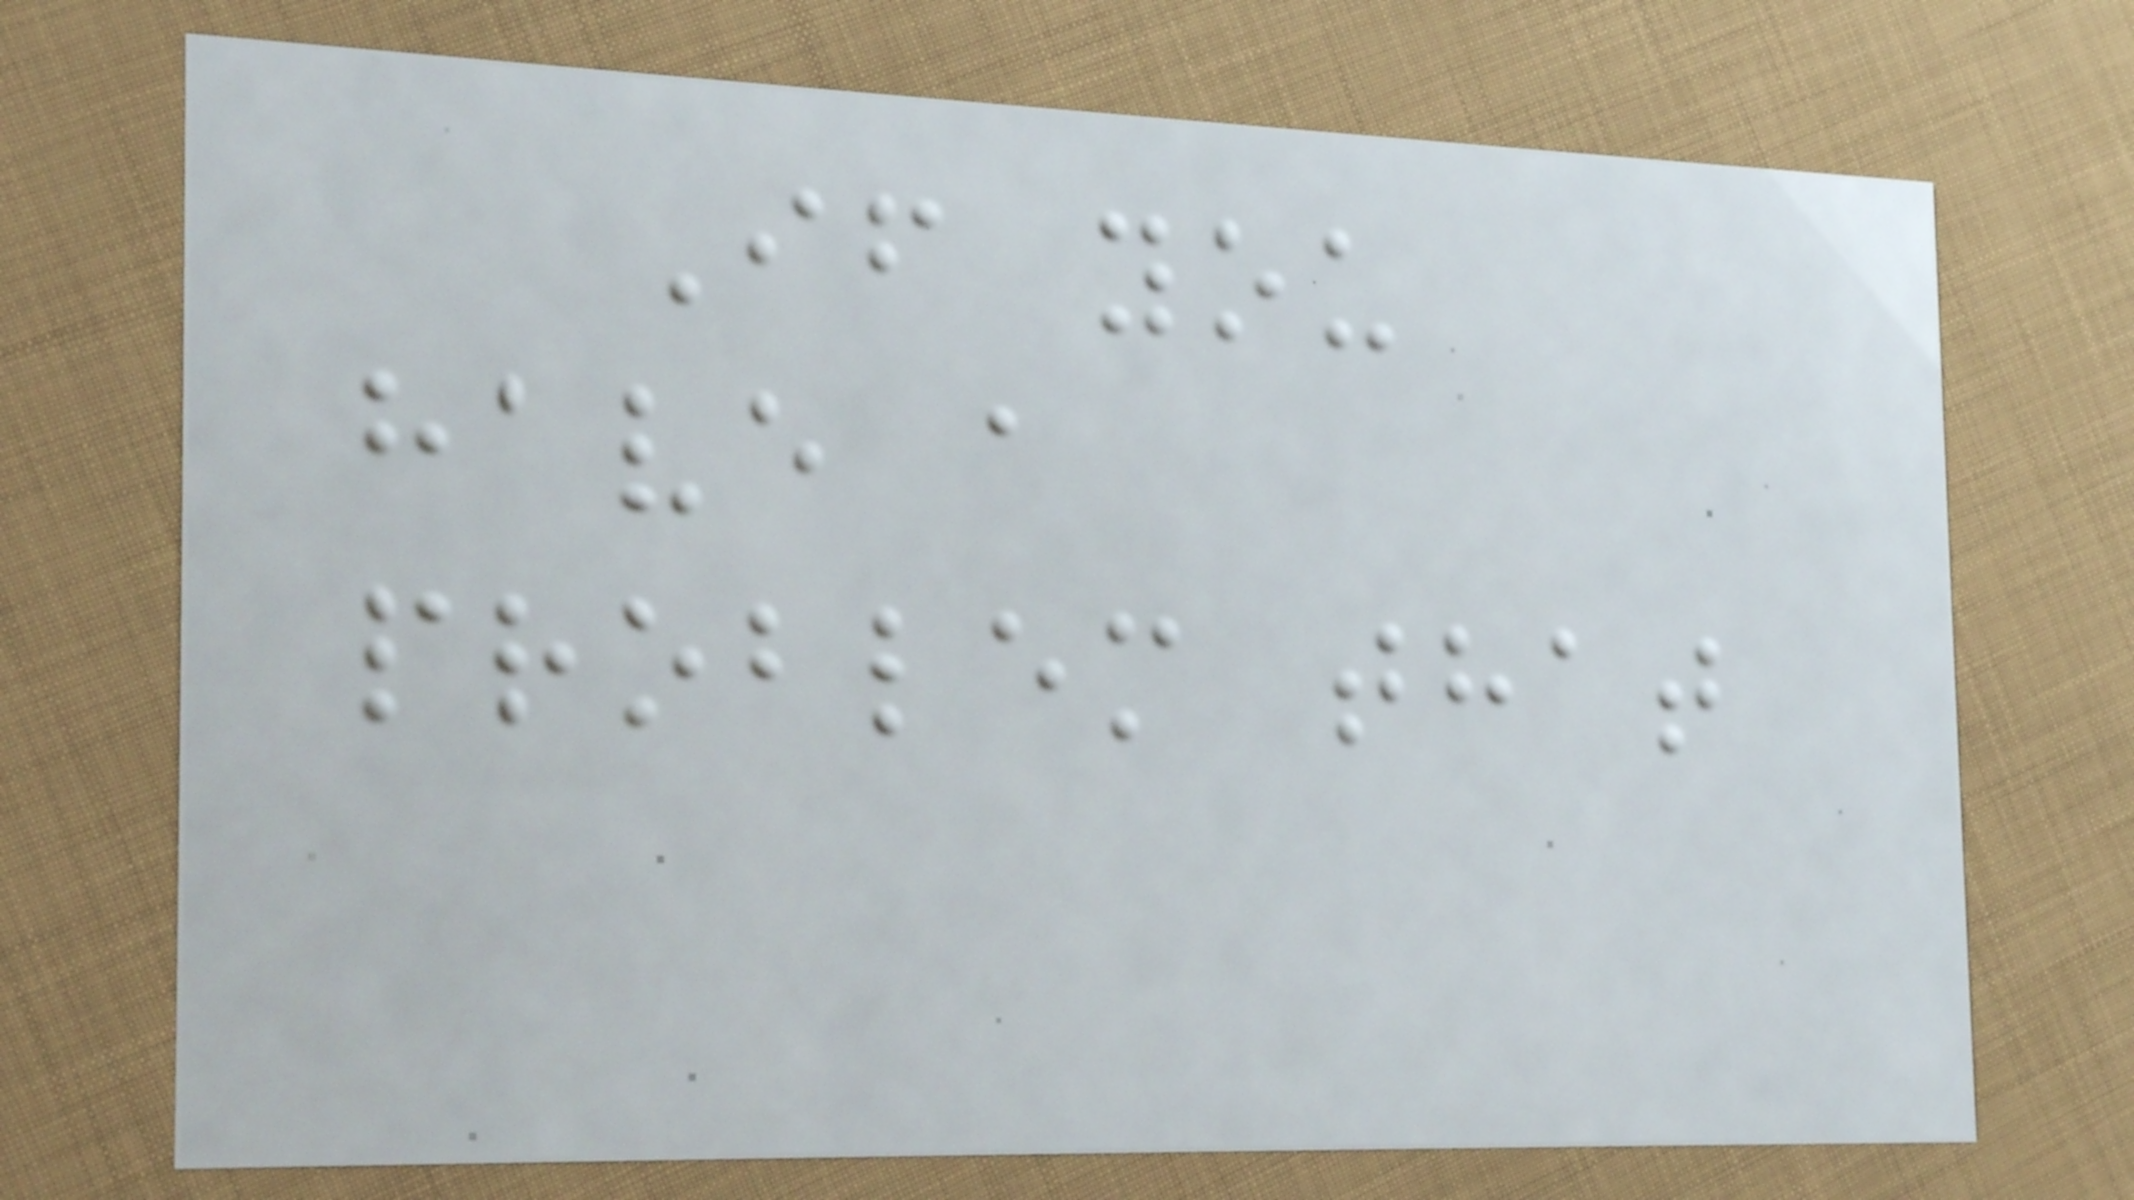If you
have a
problem that
